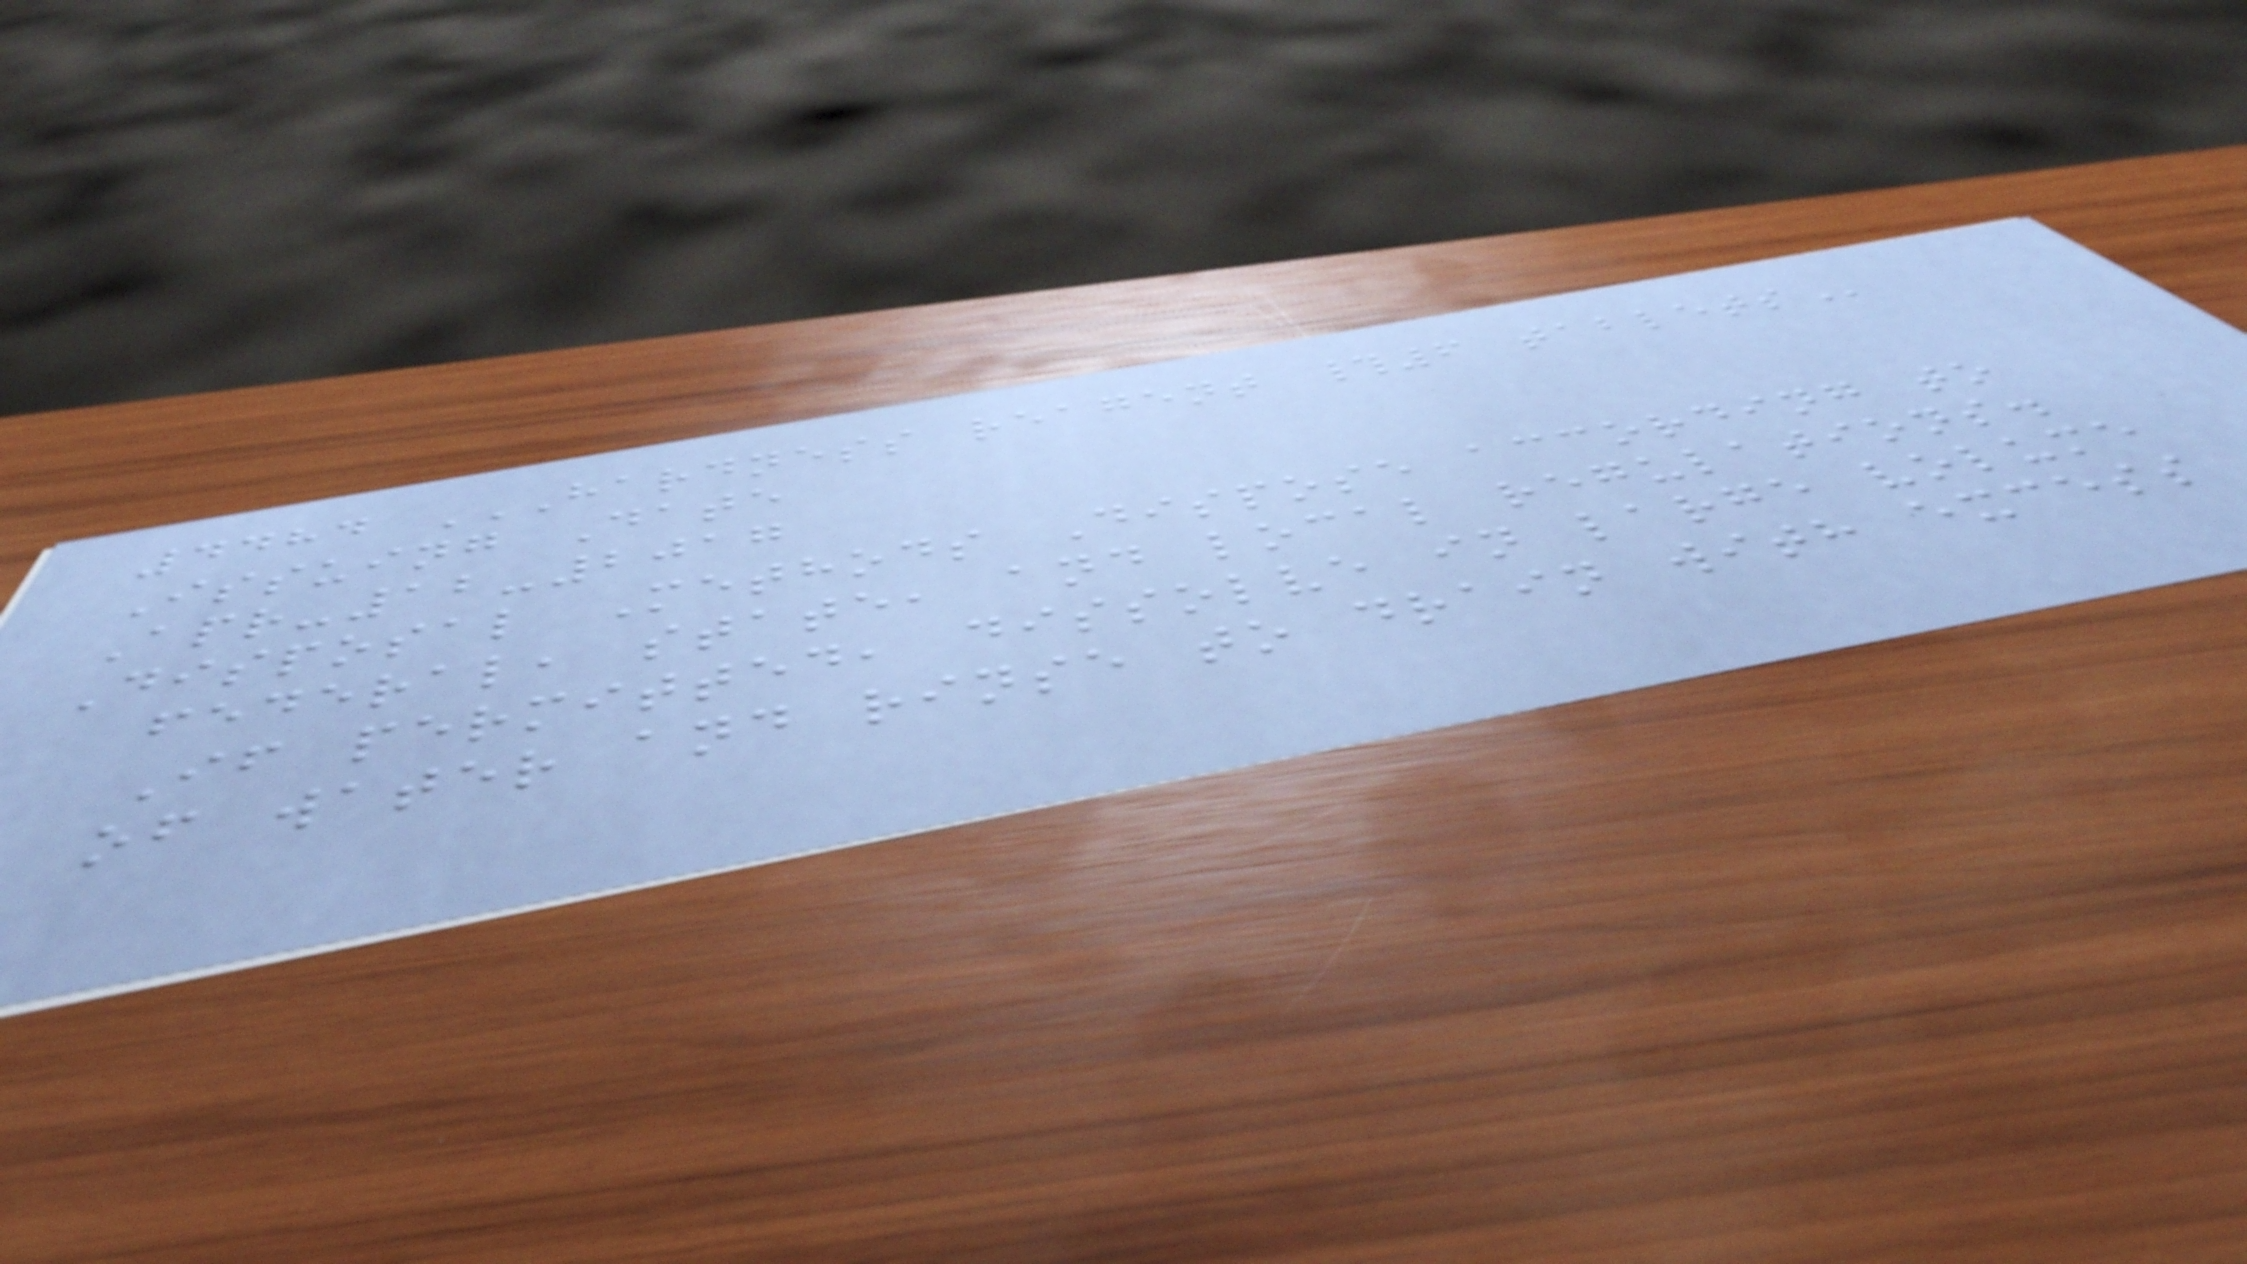4484 HARDNESS REAGENT #6 TABLETS
Issuing Date
Apr-12-2017
Disposal Methods Dispose according to
federal, state, and local regulations.
If permitted, dissolve in large volume
of water and rinse to drain with excess
